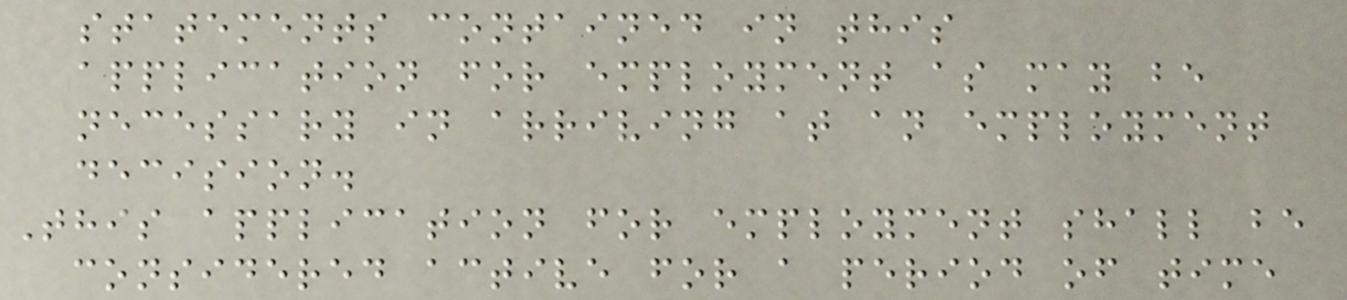statements contained in this
application for employment as may be
necessary in arriving at an employment
decision.
This application for employment shall be
considered active for a period of time
